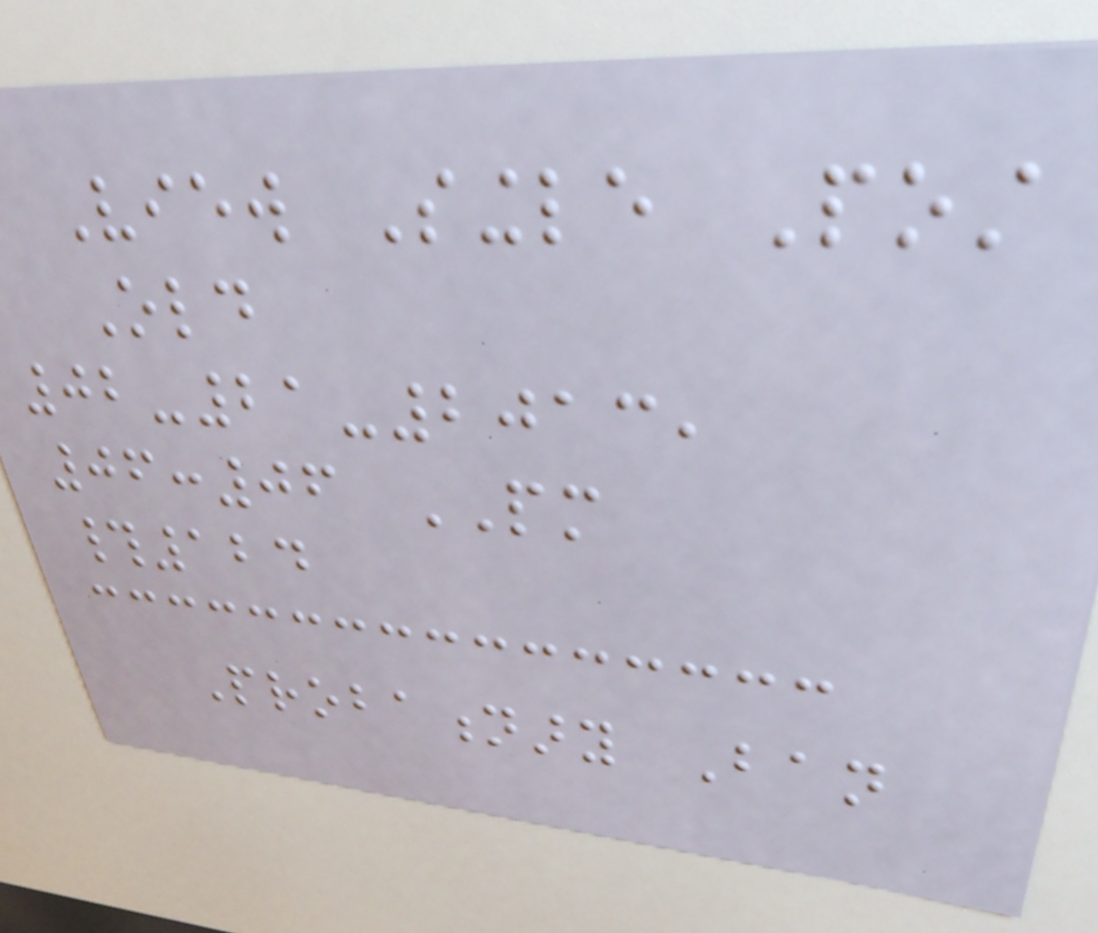View Single Post
Old
02-21-2013,
06:06 PM
#124
Probationary Ban
